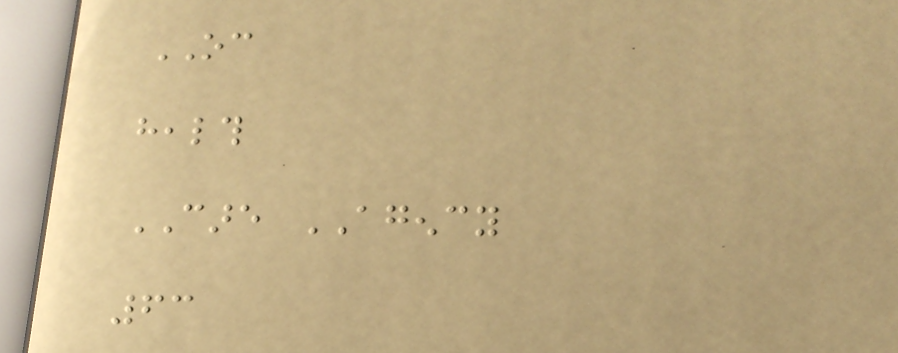OC
health
CARE AGENCY
63
